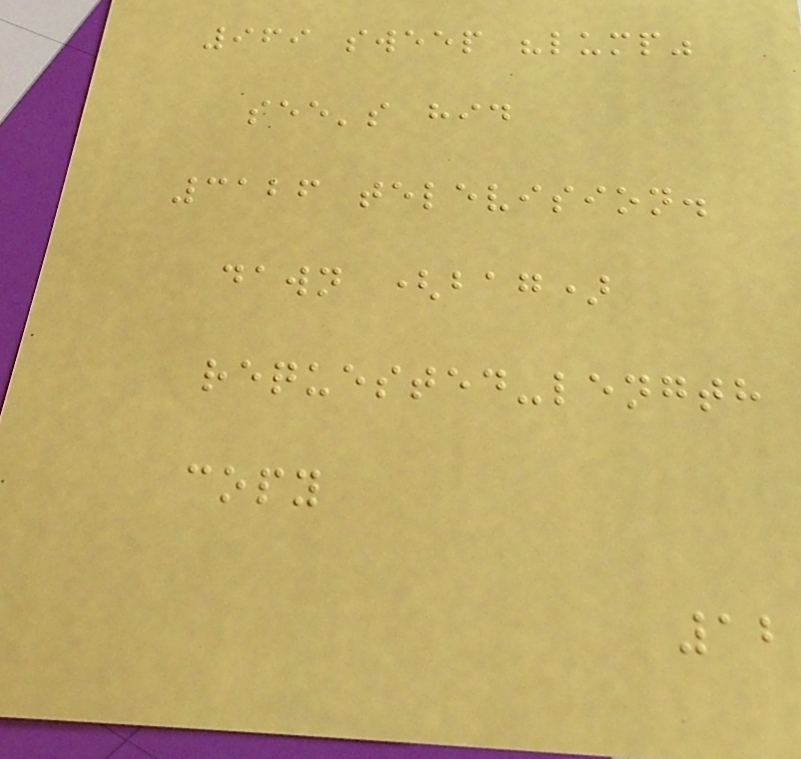969 sweep "lump"
see's hid
3126 television.
dawn (bag)
requested-length
copy
12
